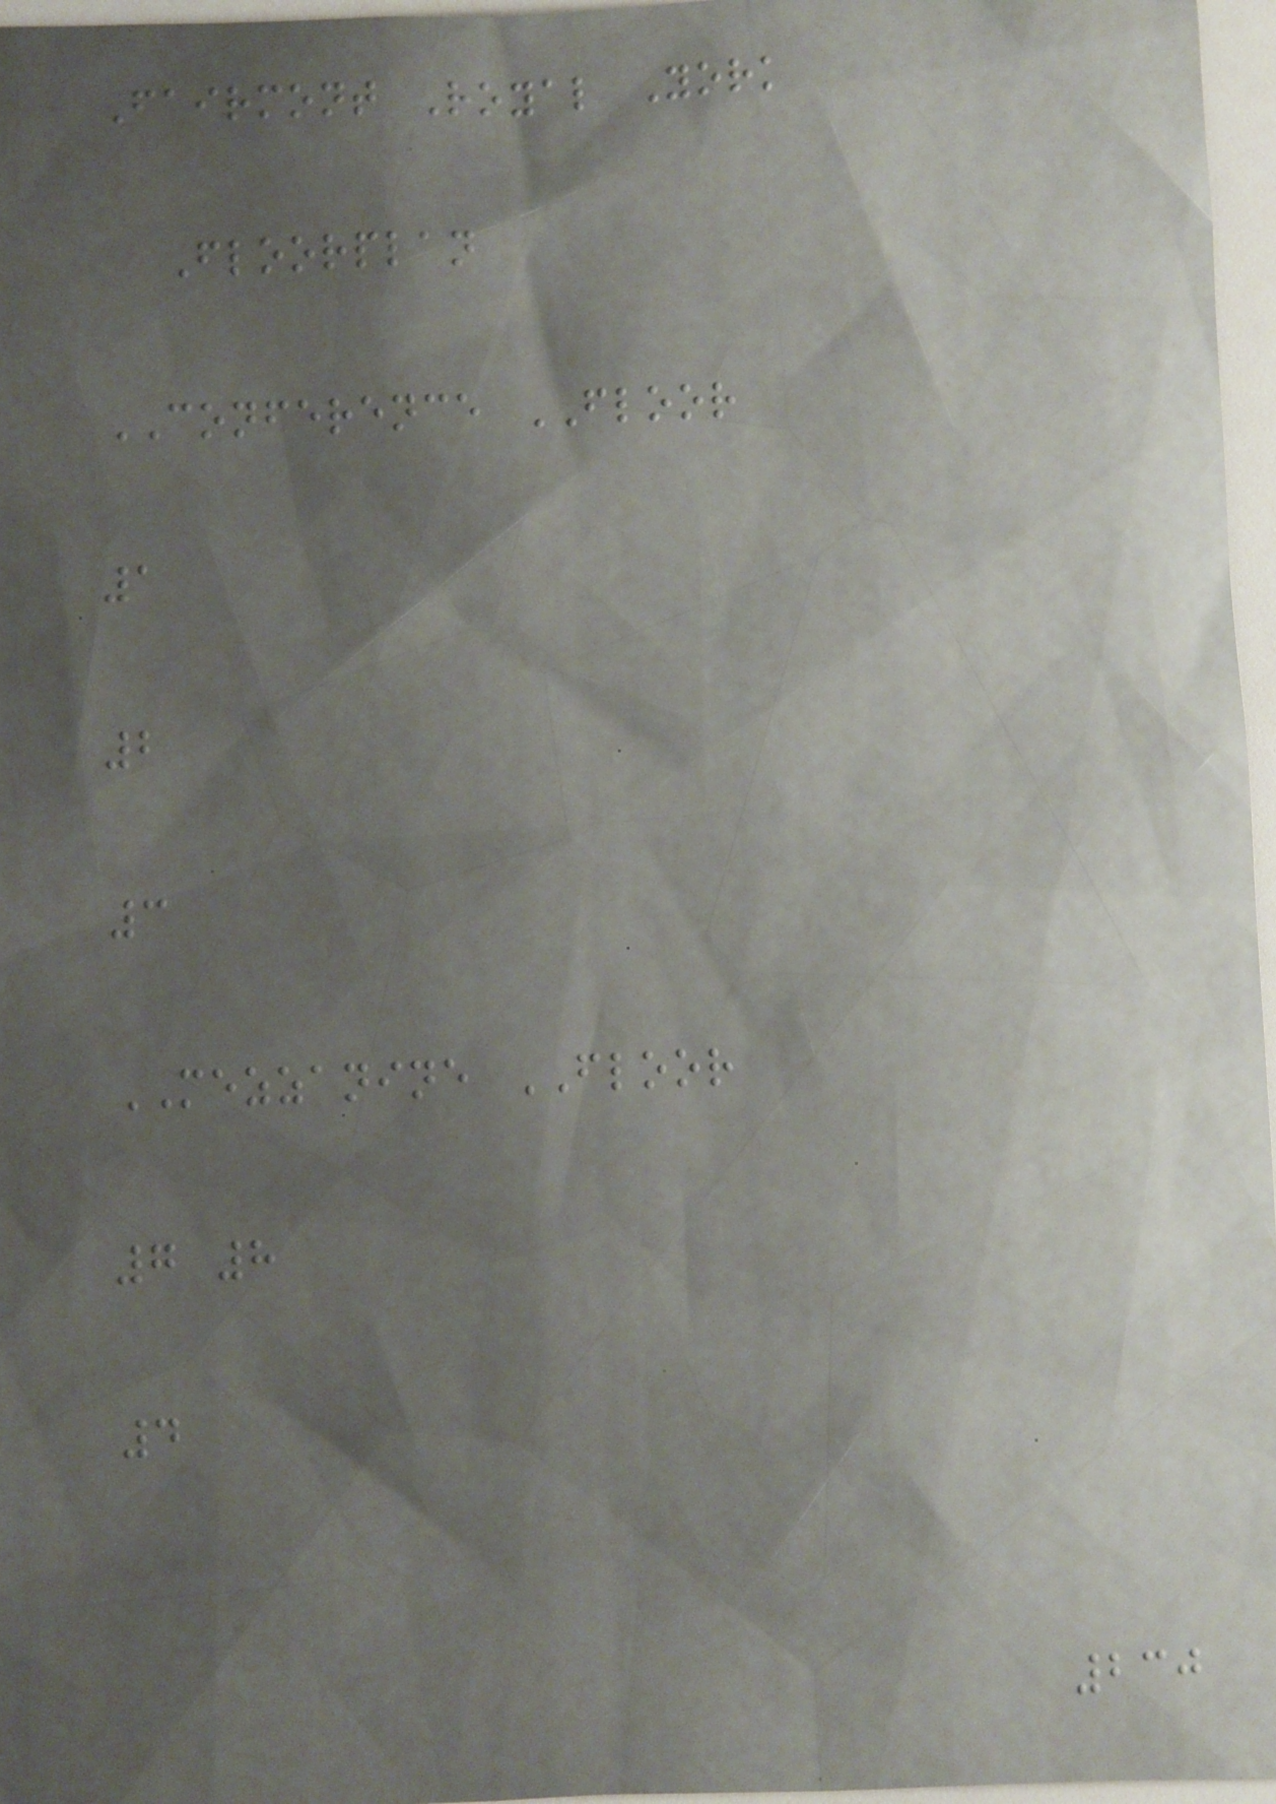Fairmont Royal York
Floorplan
CONFERENCE FLOOR
1
2
3
MEZZANINE FLOOR
7 8
4
230
